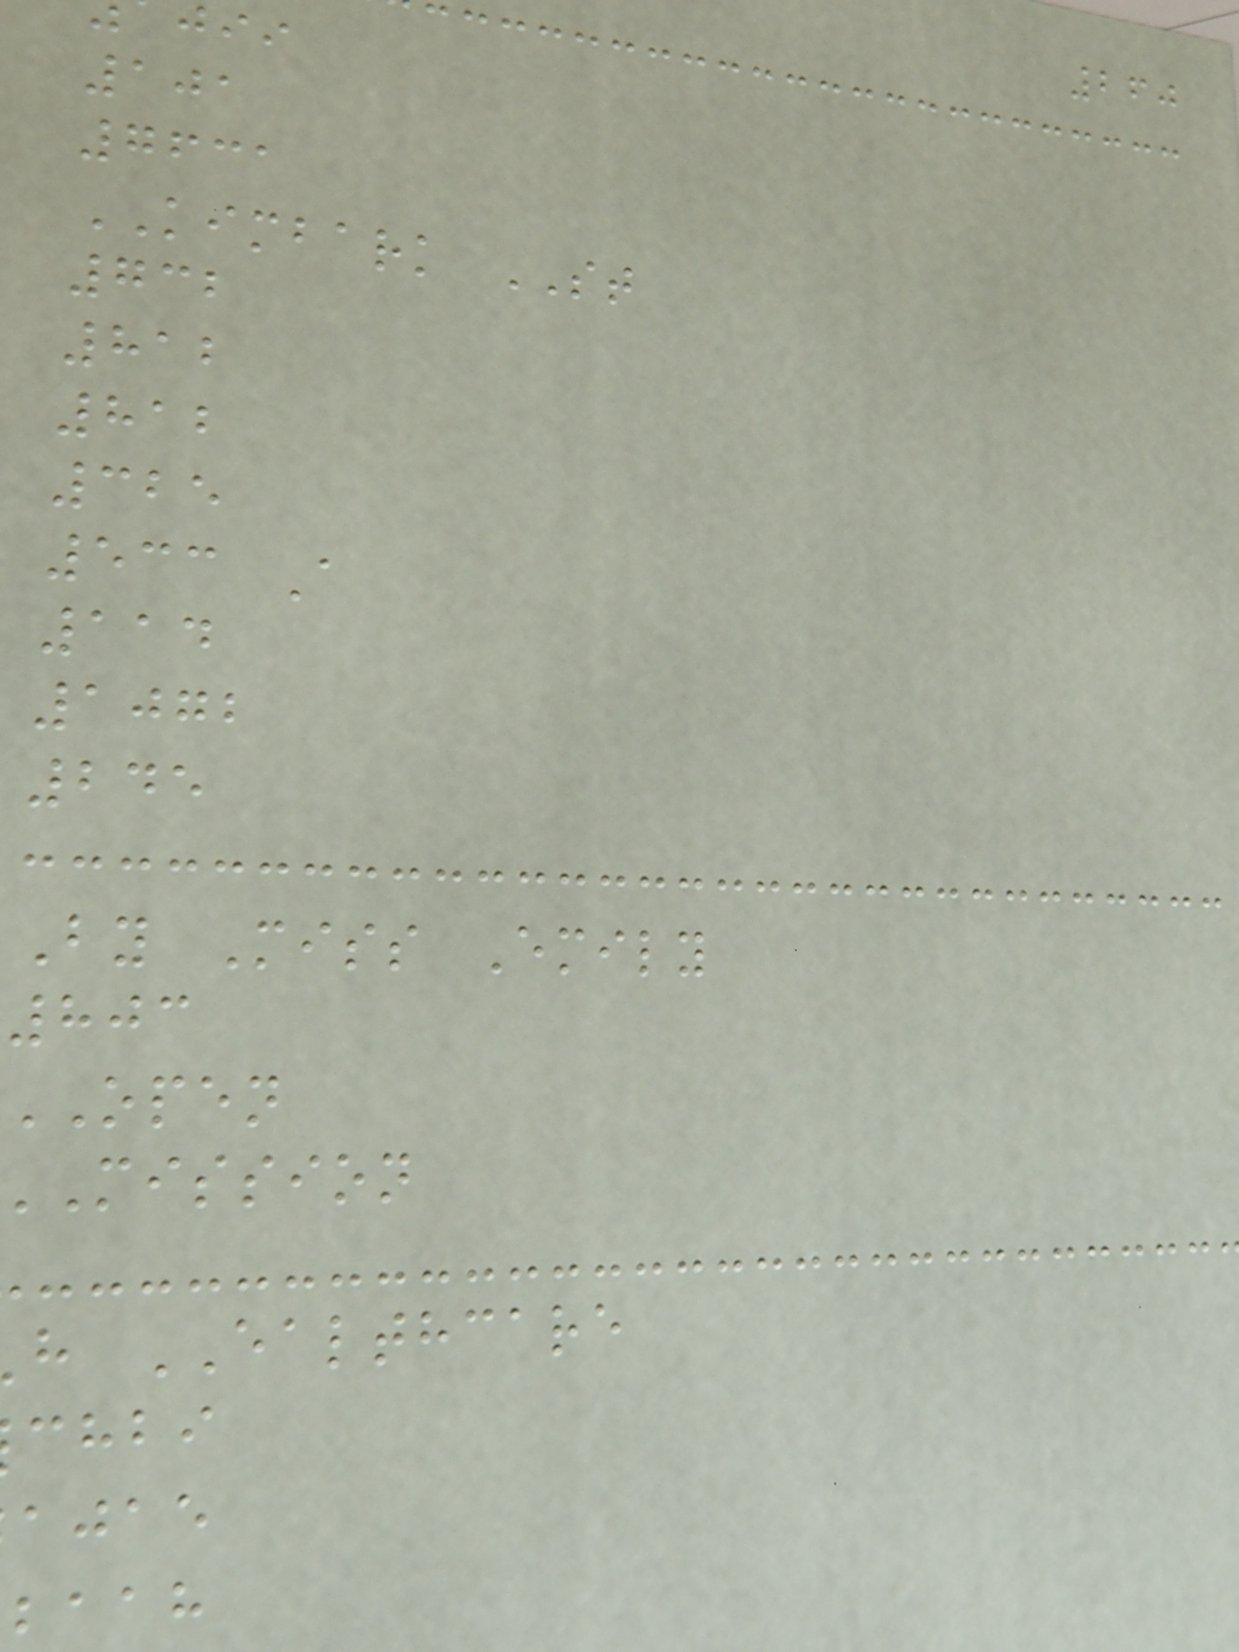260
101
7631
KIMBARK ST
732
812
812
325
533 A
114
1072
245
By Miss Emily
803
OPEN
mission
h EALTHCARE
chbi
ajae
